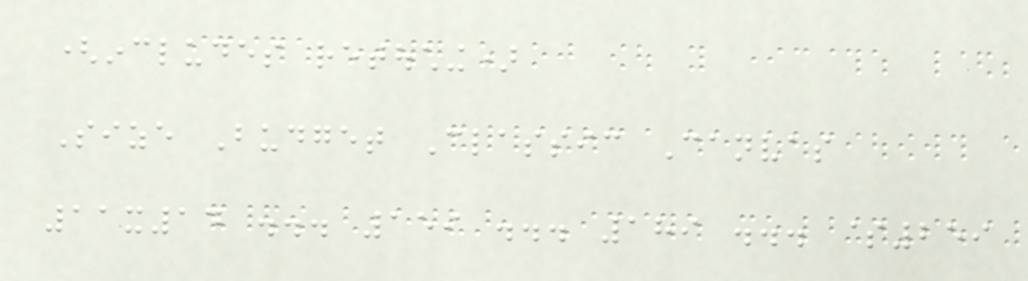(includes retouching)
Size Budget Classic Canvas
11x14 ... 159 ... 189 ... $259
